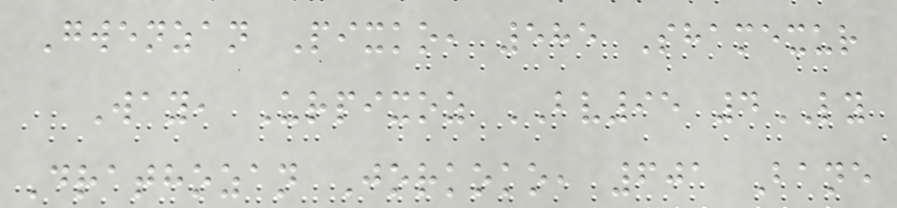Gwenzan Pixko, 585 Shamexur
Way, Urpixoz BV95 4LY
Drathozan Jorkoko, 601 Bane
